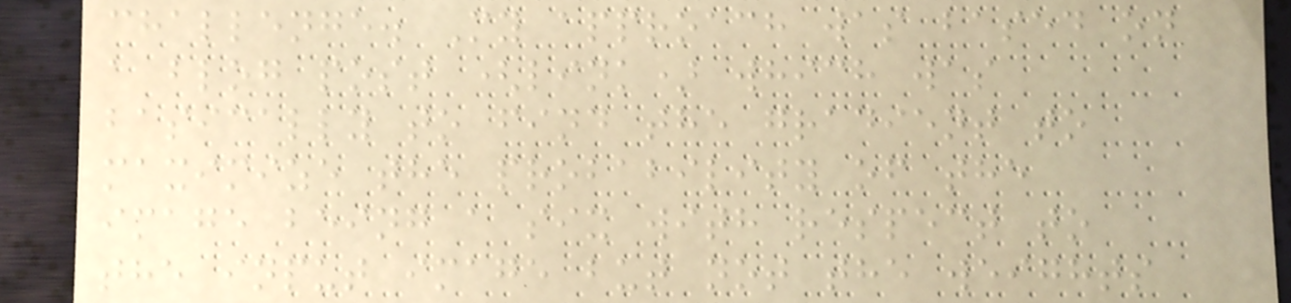challenge. My approach was based on
a blog post (link) which was
basically to find the gradient to
maximize the probability of the
image being a six with respect to
the input image but not the weights
